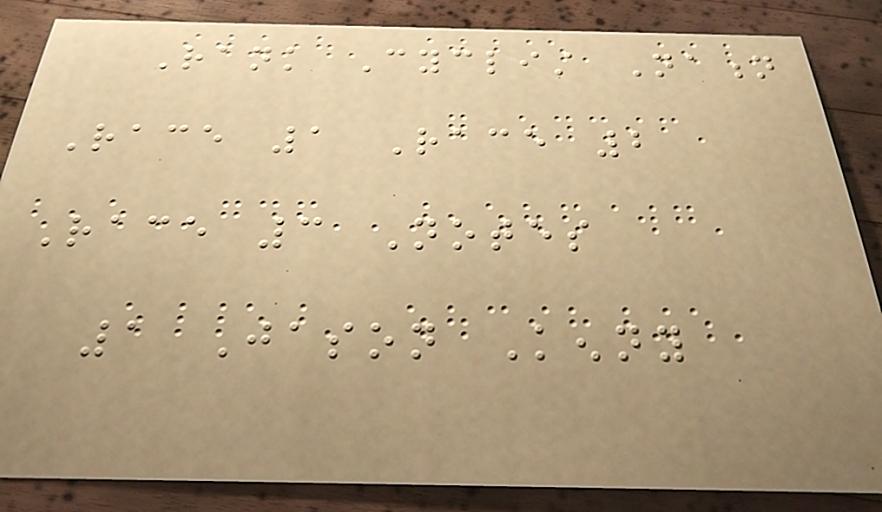Rank Cyclist Nation
Race 1 Race 2
Race 3 Notes
1 Jason Kenny
